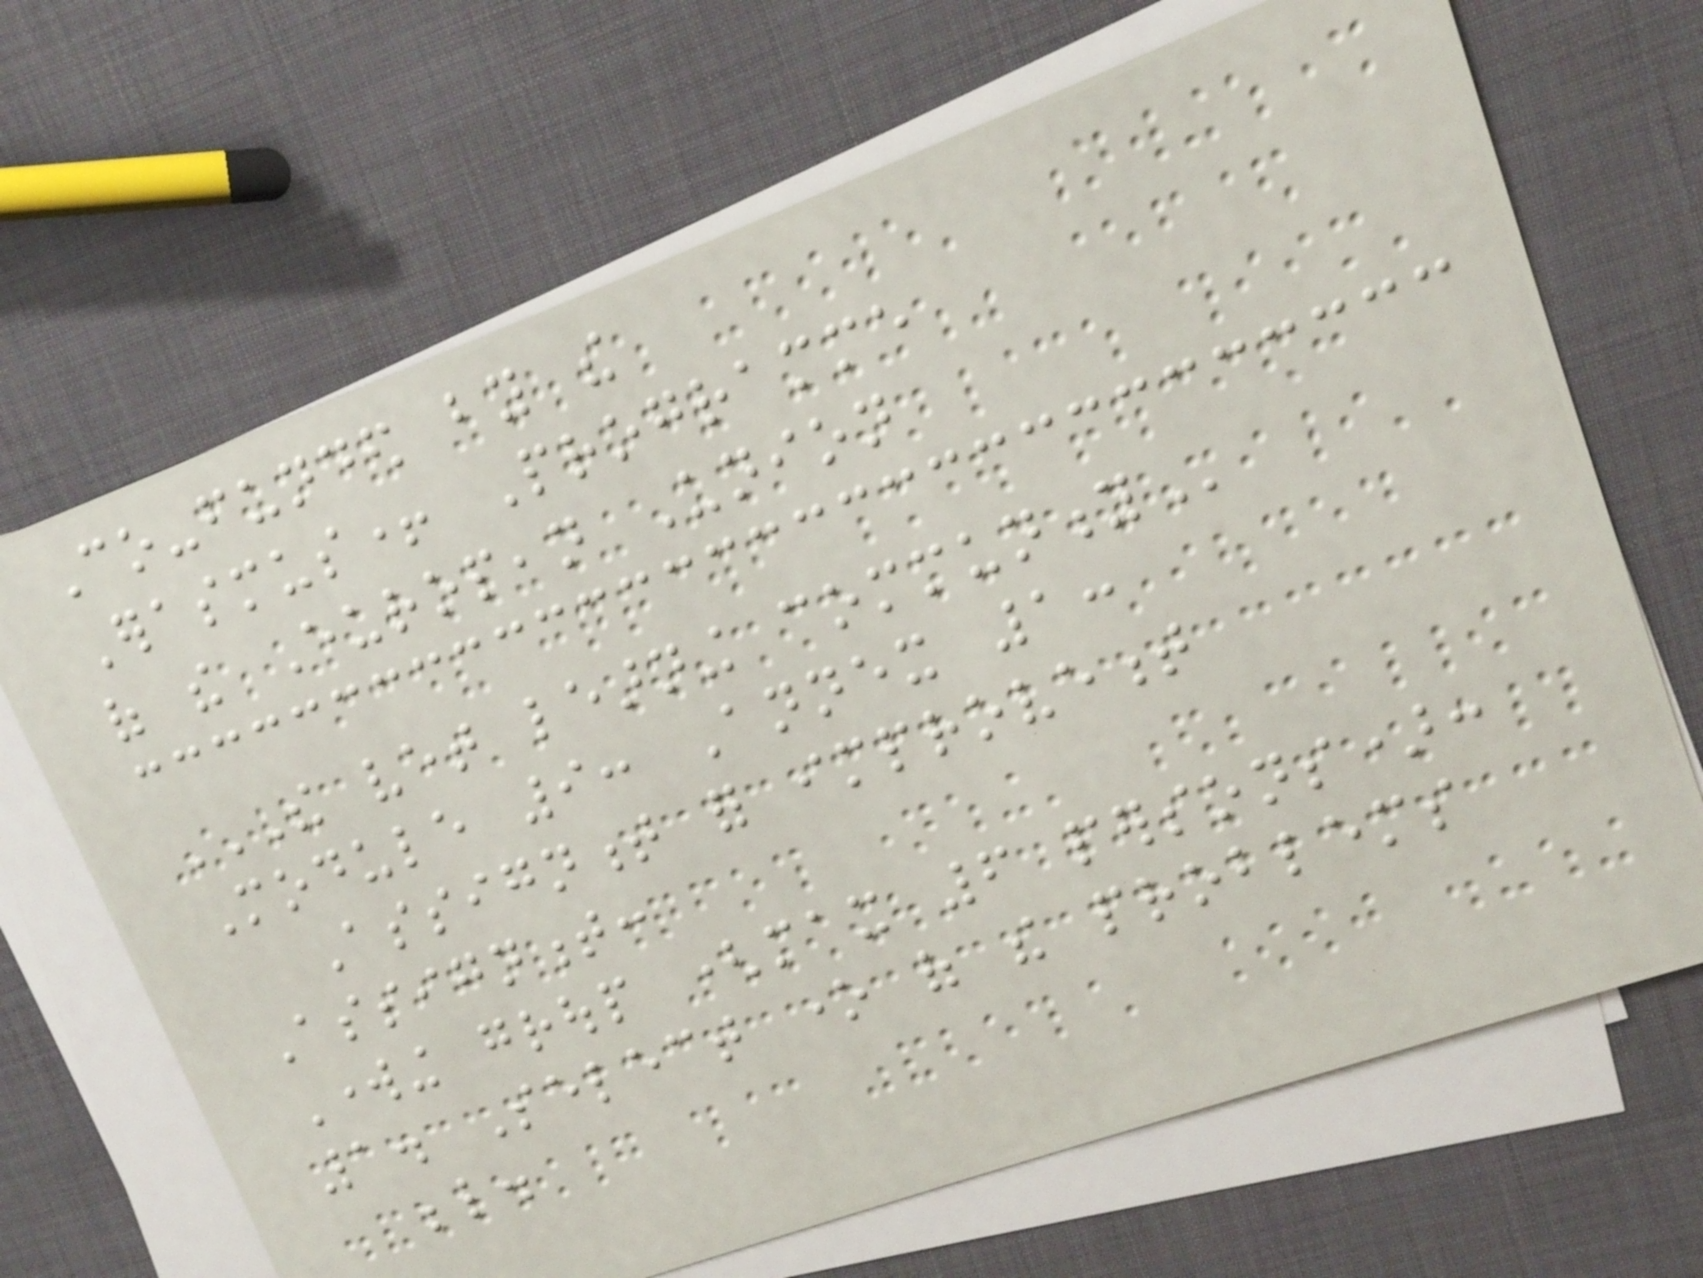Co-funded by the
Erasmus+ Programme
of the European Union
THE VET LEARNING COMMUNITY
Module 9: Annex 1:
Assignment for improvement
Assignment:
Working group (max 6 persons):
1. Select one of the problems
below.
